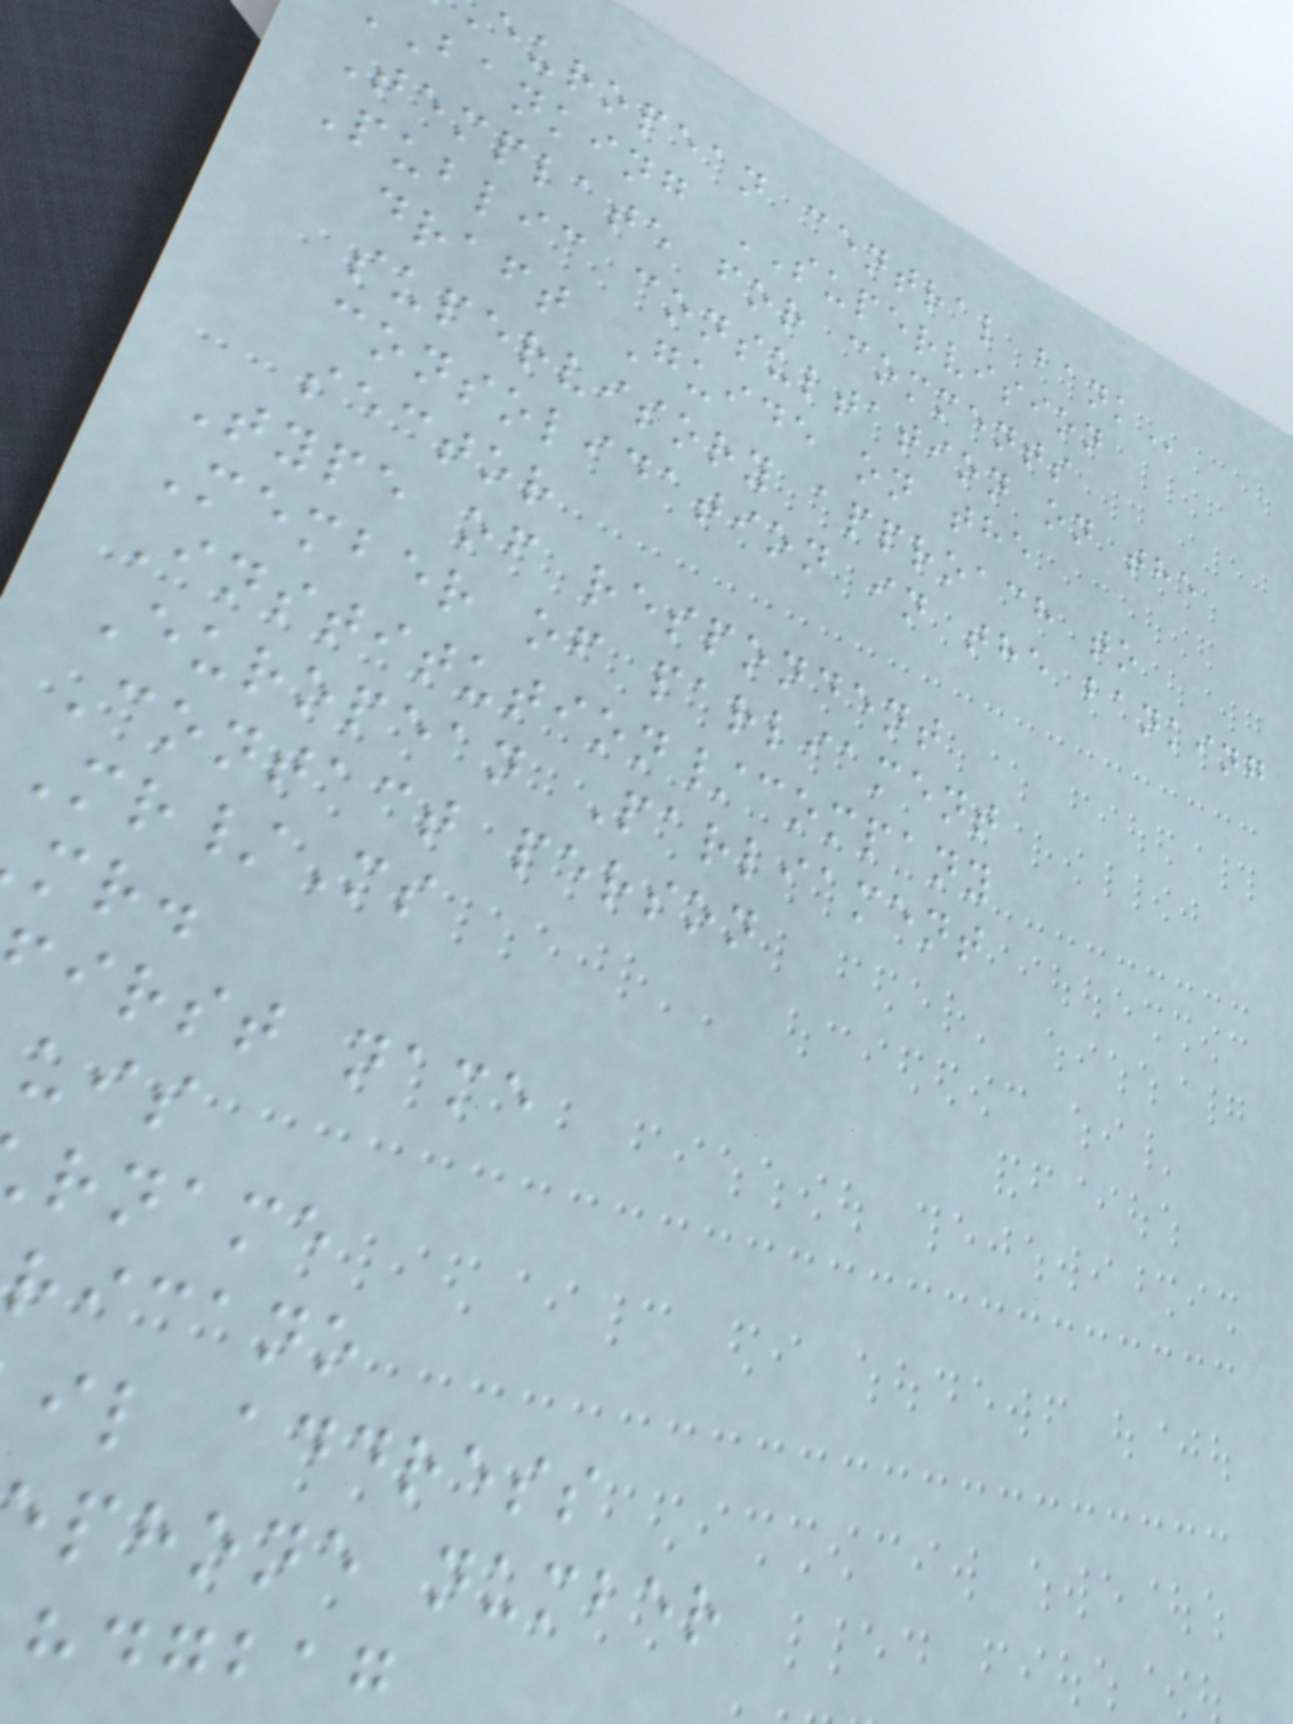european central
banking SUPERVISION
Template for comments
Public consultation on the
draft Guide on the
supervisory approach to
consolidation in the banking
sector
Type of respondent
Member of parliament
Institution/company
European Parliament
Contact person
Mr/Ms
irst name
rname
ricano
il address
phone number
hdgbag
